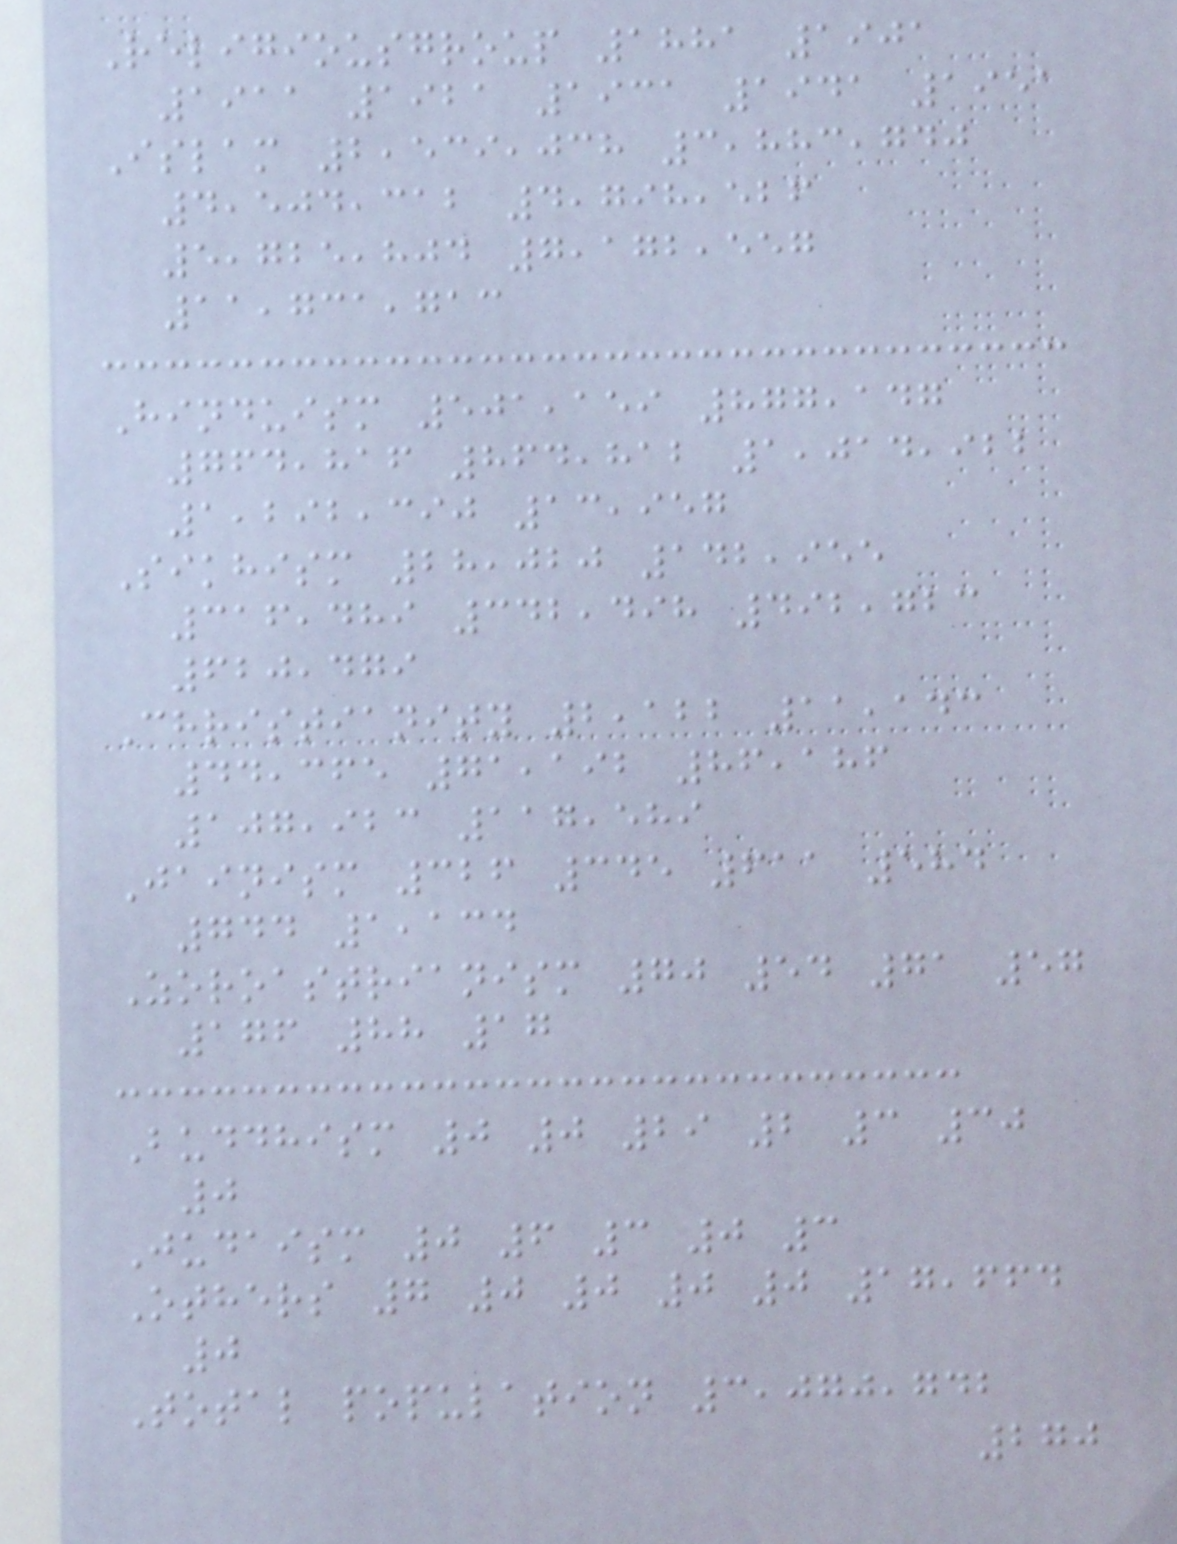Religiousgroup 1881 1901
1911 1921 1931 1941 1951
Islam 2,539,038 3,883,740
4,504,312 4,798,526
5,725,804 7,172,557
11,731,713
Hinduism 501,159 877,147
764,816 864,812 1,014,922
1,292,390 13,957
Sikhism 28,020 142,955
316,489 342,498 492,723
620,479
Christianity 2,122 11,143
44,365 71,192 86,186
107,923 117,589
Jainism 326 345 611 584
744 1,134
Zoroastrianism 70 54 71 57
176 88 17
Buddhism 0 0 29 2 3 30
0
Judaism 0 6 3 0 3
Others 7 0 0 0 0 17,664
0
Total population 3,070,742
270
